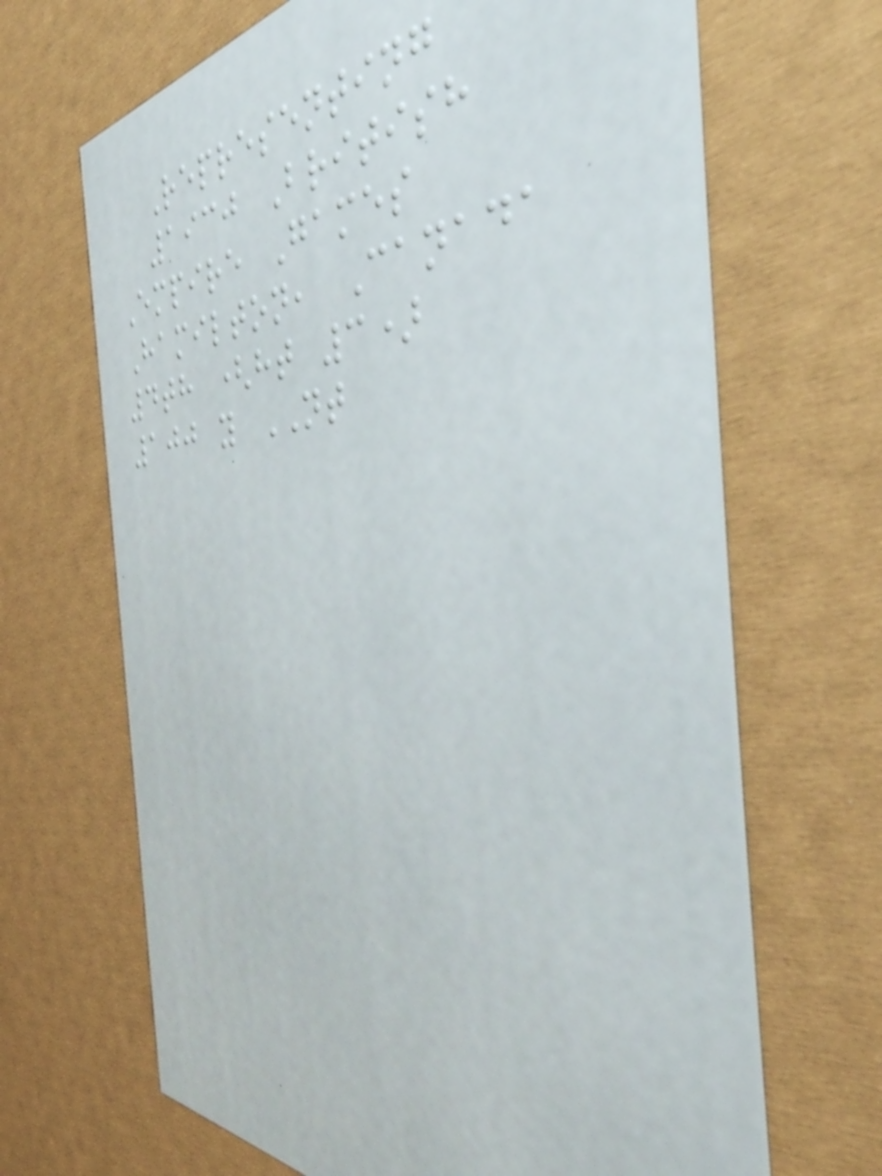Representing
1930 British
Empire Games
Hamilton, Canada
4th (ht 3)
100 y NT
